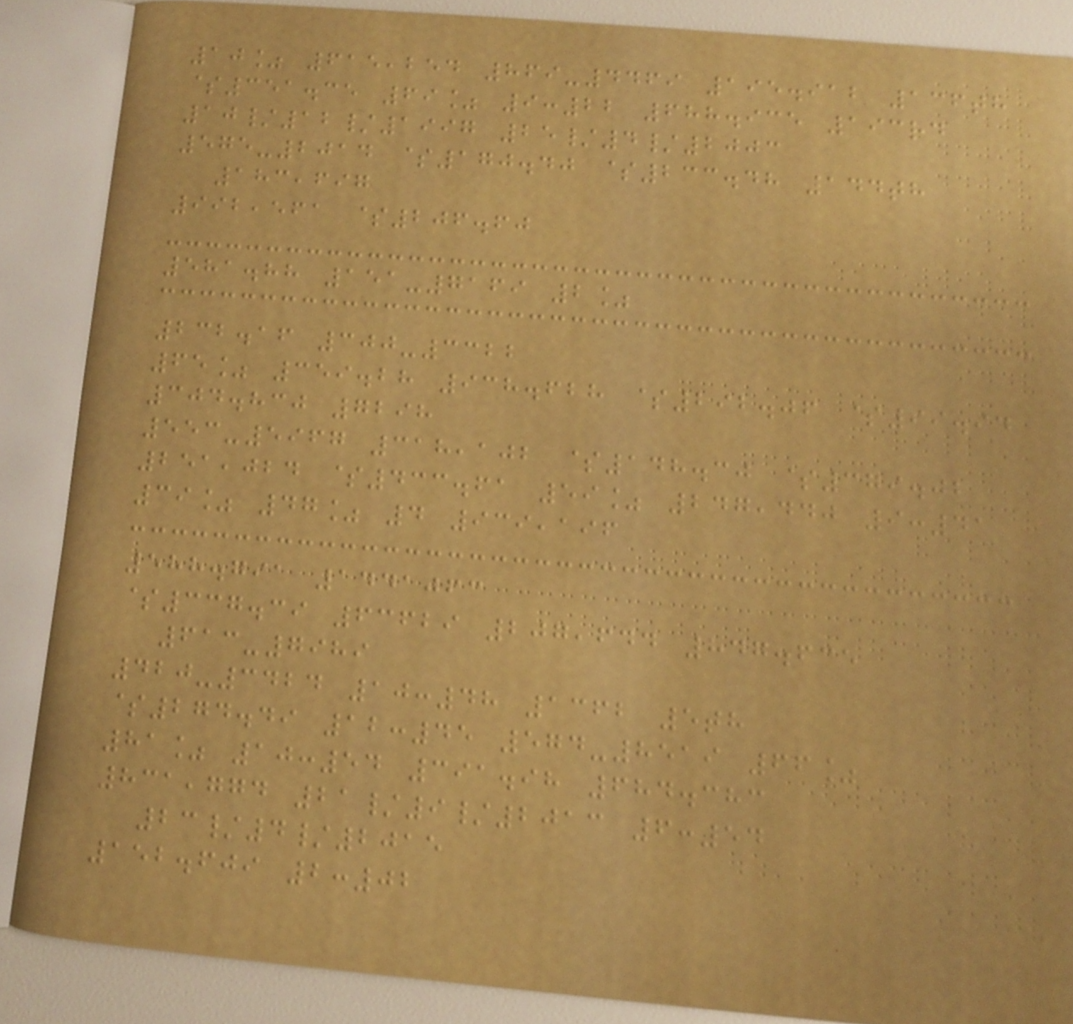10% 615,254 869-4469 195.912 136th
$351.35 69% 9:22 688.935 193rd
10/12/1997 25/4/2003
575-2014 $170.40 $233.48 144th
183,697
992,561 $206.60
581.88 151-7169 2%
232.16 300-3322
65% 359.28 938.628 $292.06 $99.94
304.830 7298
553-5967 318,102 $148.30 $379.02
251,024 $433.61 59% 247,440 9:41
39% 47% 4 939,196
588.791 1441063
$337.39 63629 207,644 847.635
613-7989
420-3424 10:48 1362 5th
$274.49 12:45 574-8519 66%
81% 10:54 391.98 684.383
831,774 21/9/2013 6:54
23/4/2015
152.609 2:02
